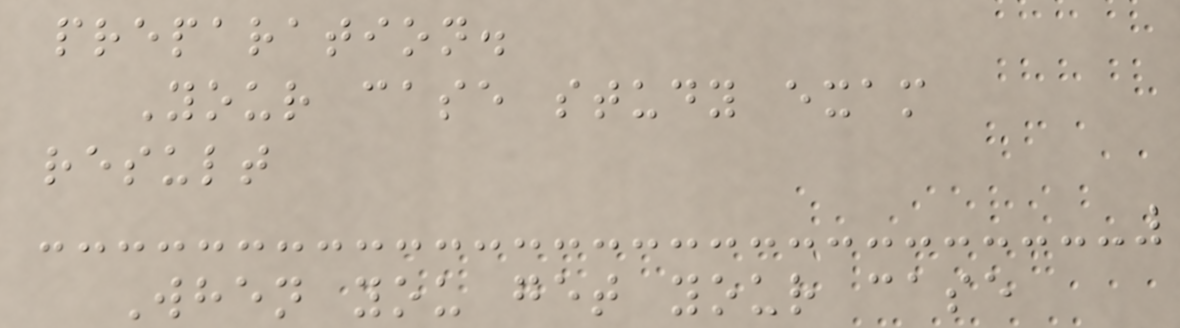preparation.
Your case study exam
result
When you get your case
